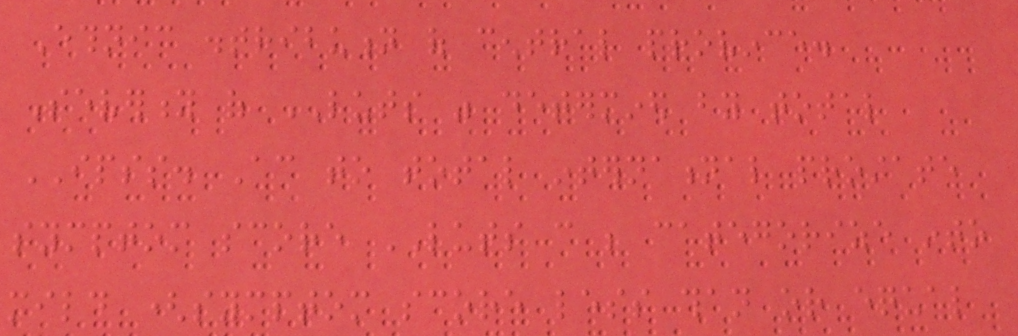Ethnic distribution of central province.
Severity of LUTS was determined by total
IPSS. According to total international prostate
symptom score LUTS can be categorize into
mild (symptom score less than or equal
